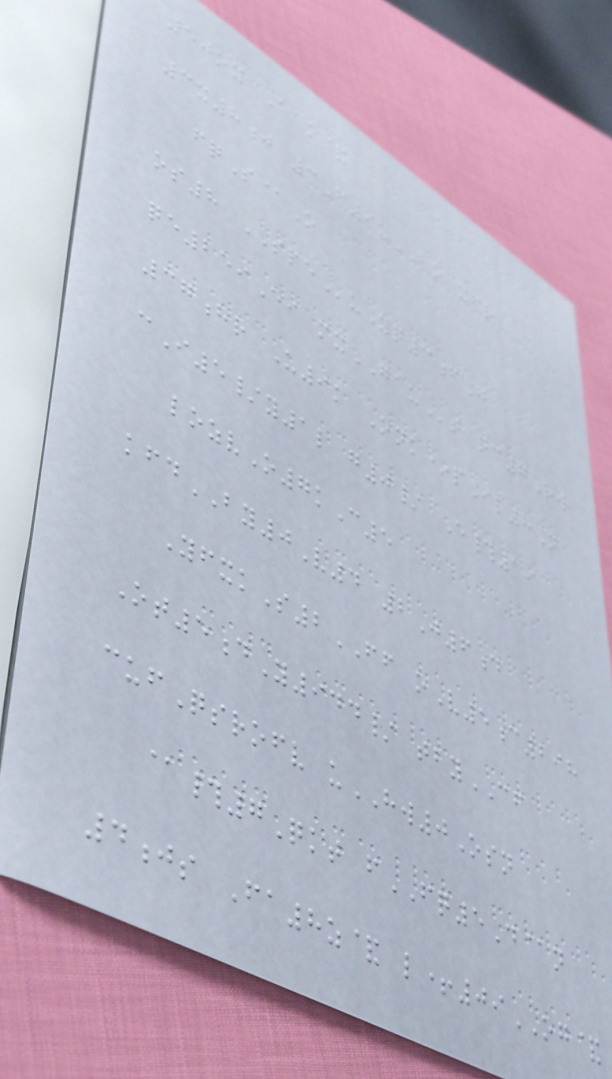50oy Aak&
3x8j 3F9uBO xfr
fqS@O
os8 SPEuZq3fG
qe259Ei mxGAUt qc7Rw
37hr U9k Onk*pIl8N
cI5/y1l g0/ E#19
lozvO7kC5
kfdBY0V4 2J6d
YfxkS2FF oV5c298
Ot5dY944/ tbyCF
cufQsrofv uHW0Osn
@#7Qkt fFQ5D@n
4js Fa8z& l+09OG&
